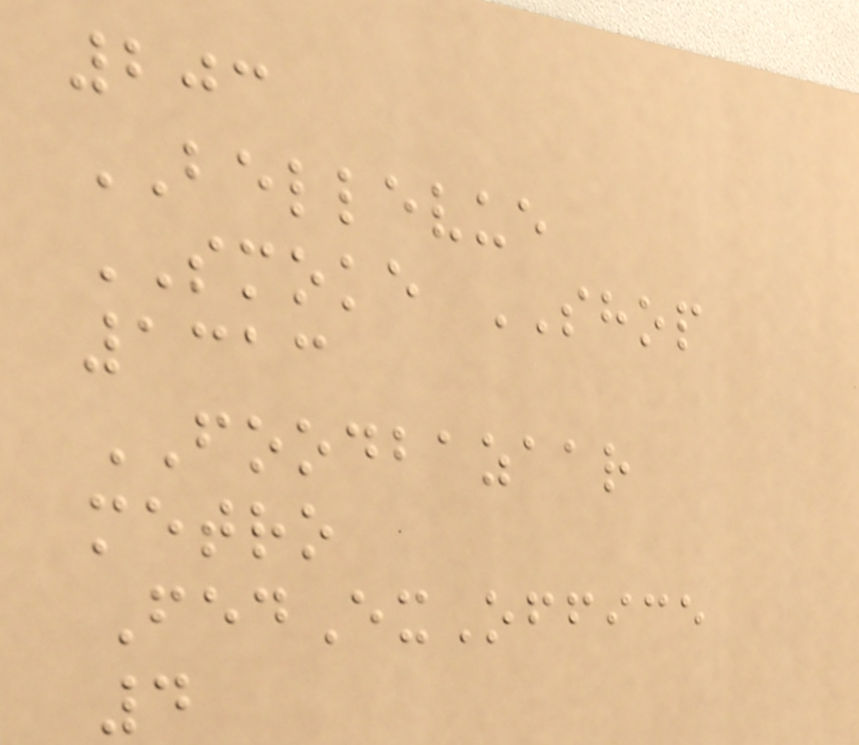203
BELLEVUE
SMOKE SHOP
1313
FOODBAZAAR
metro
FedExOffice
4
